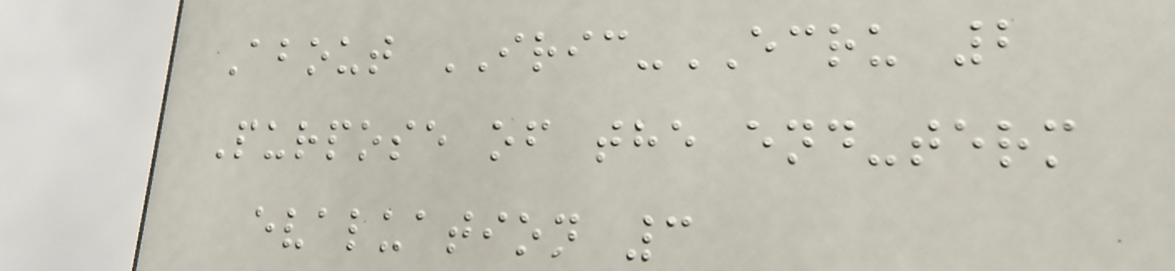About IRIC-ECRU 2
Purpose of the end-term
evaluation 3
